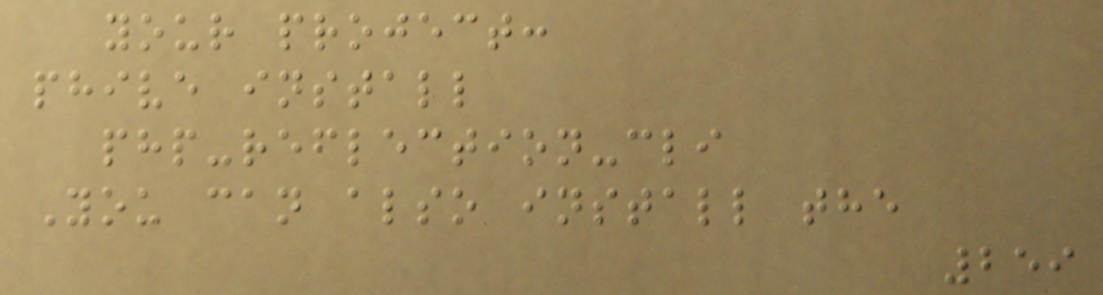your project:
phive install
php-reflection-cli
You can also install the
259
